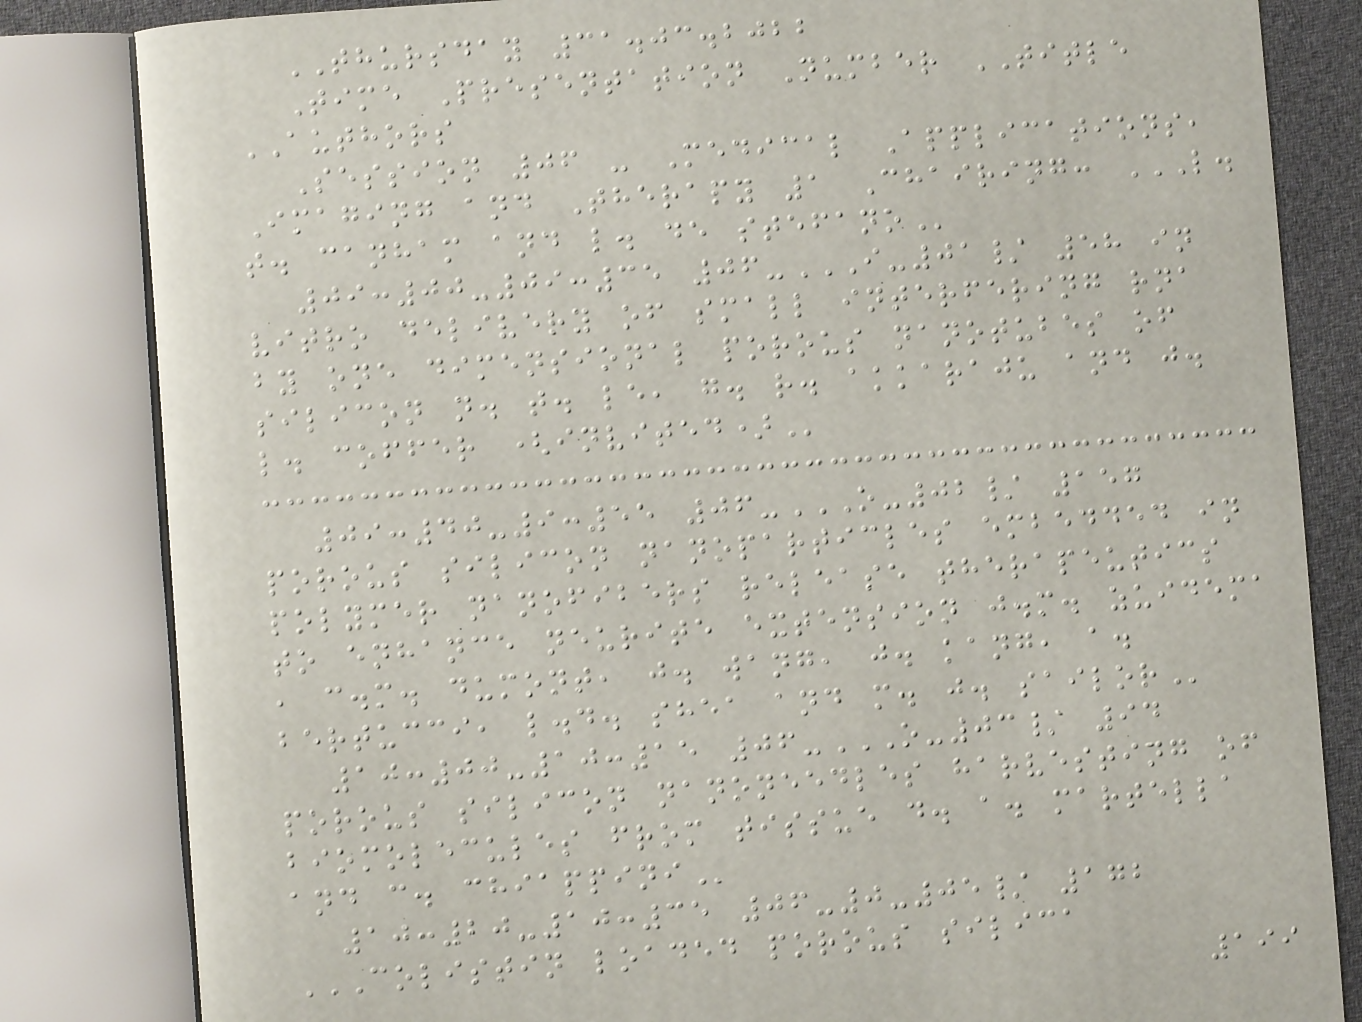THURSDAY 31.03.2022
Time Presentation Number TITLE
AUTHORS
Session 06 - Medical Applications,
Imaging and Therapy 1 Chairing: L.
T. CANHAM AND L. DE STEFANO
09:00-09:35 06-I-01/ 58 IN
VITRO DELIVERY OF SMALL INTERFERING RNA
BY ONE DIMENSIONAL POROUS NANOTUBES OF
SILICON N. T. LE, G. R. AKKARAJU AND J.
L. COFFER (INVITED)
09:40-9:55 06-O-02/ 157
POROUS SILICON NANOPARTICLES EMBEDDED IN
POLYMER NANOFIBERS RELEASE THERAPEUTICS
TO ENHANCE NEURITE EXTENSION J.M. ZUIDEMA
, C.M. DUMONT, J. WANG, J. KANG, A.
BERTUCCI, L.D. SHEA AND M. J. SAILOR
10:00-10:15 06-O-03/ 94
POROUS SILICON NANONEEDLES HARVESTING OF
BIOMOLECULES FROM TISSUE D. A. MARTELLA
AND C. CHIAPPINI
10:20-10:35 06-0-05/ 172
COLISTIN LOADED POROUS SILICA
199
